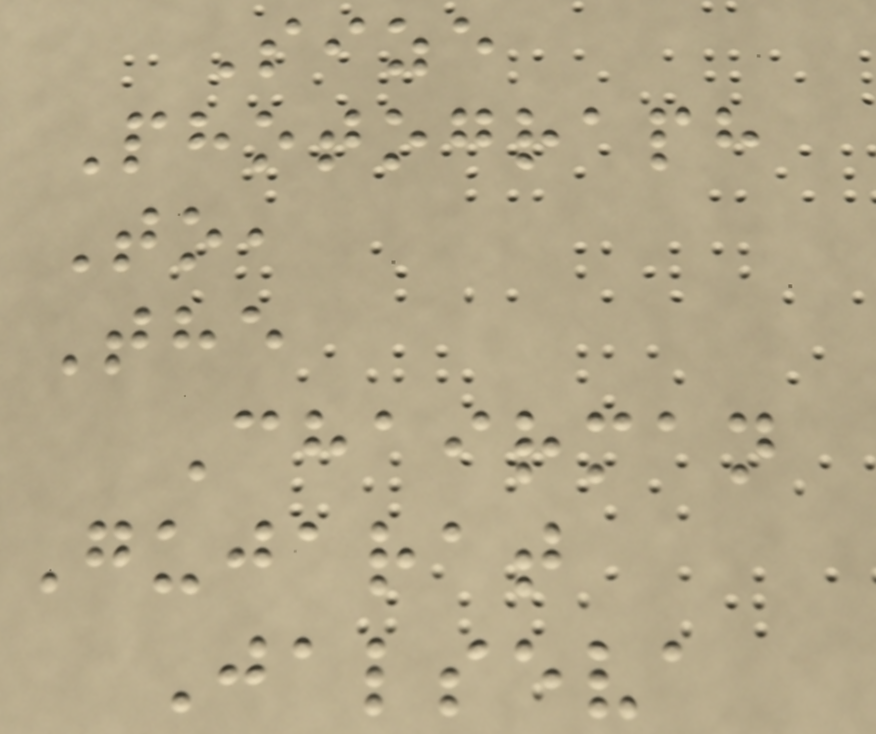Size
Photograph
To,
The
Chairman
Gujarat
Jalseva
